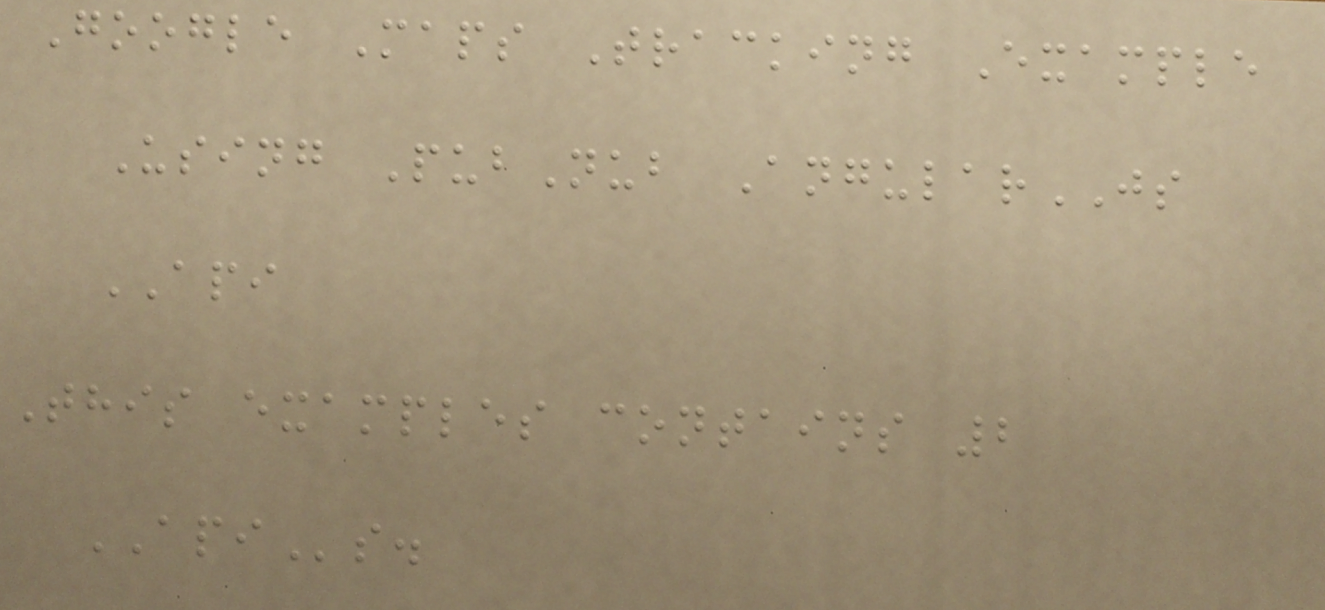Google Maps Tracking Example
Using PubNub AngularJS
API
This examples contains 2
APIs.
